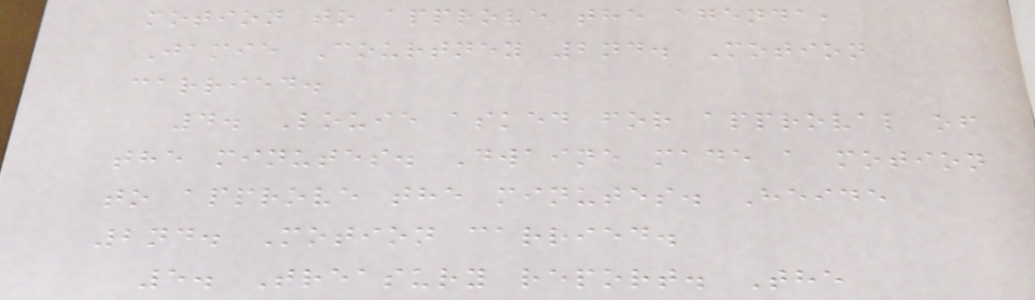motion to approve the agenda,
Jamie Courtney 2nd. Motion
carried.
4. Louie asked for approval of
the minutes. Dwaine made a motion
to approve the minutes. Heide
2nd. Motion carried.
5. Treasury report. The
